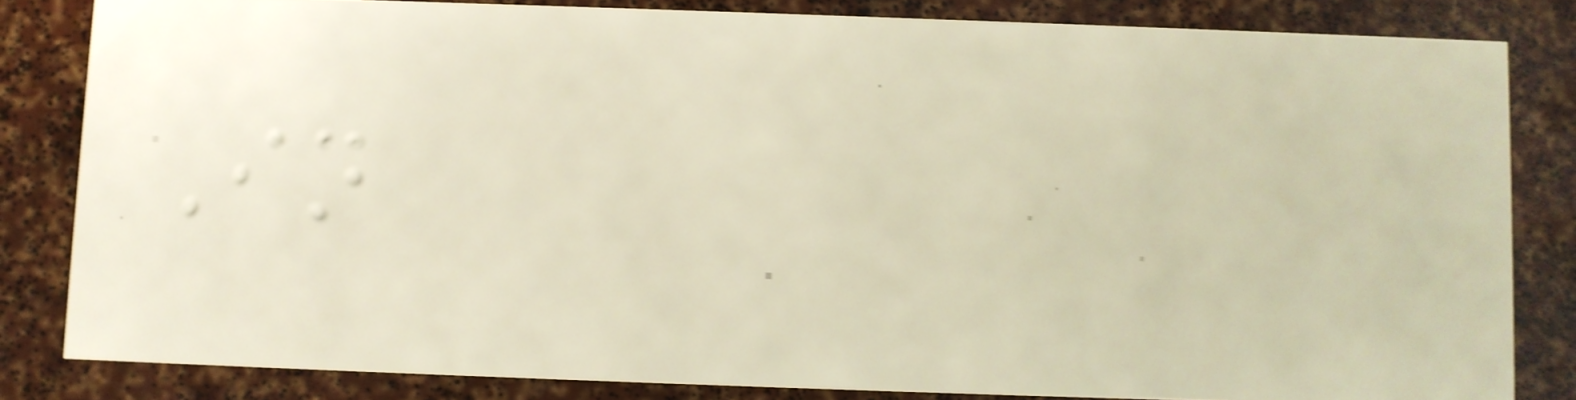In
